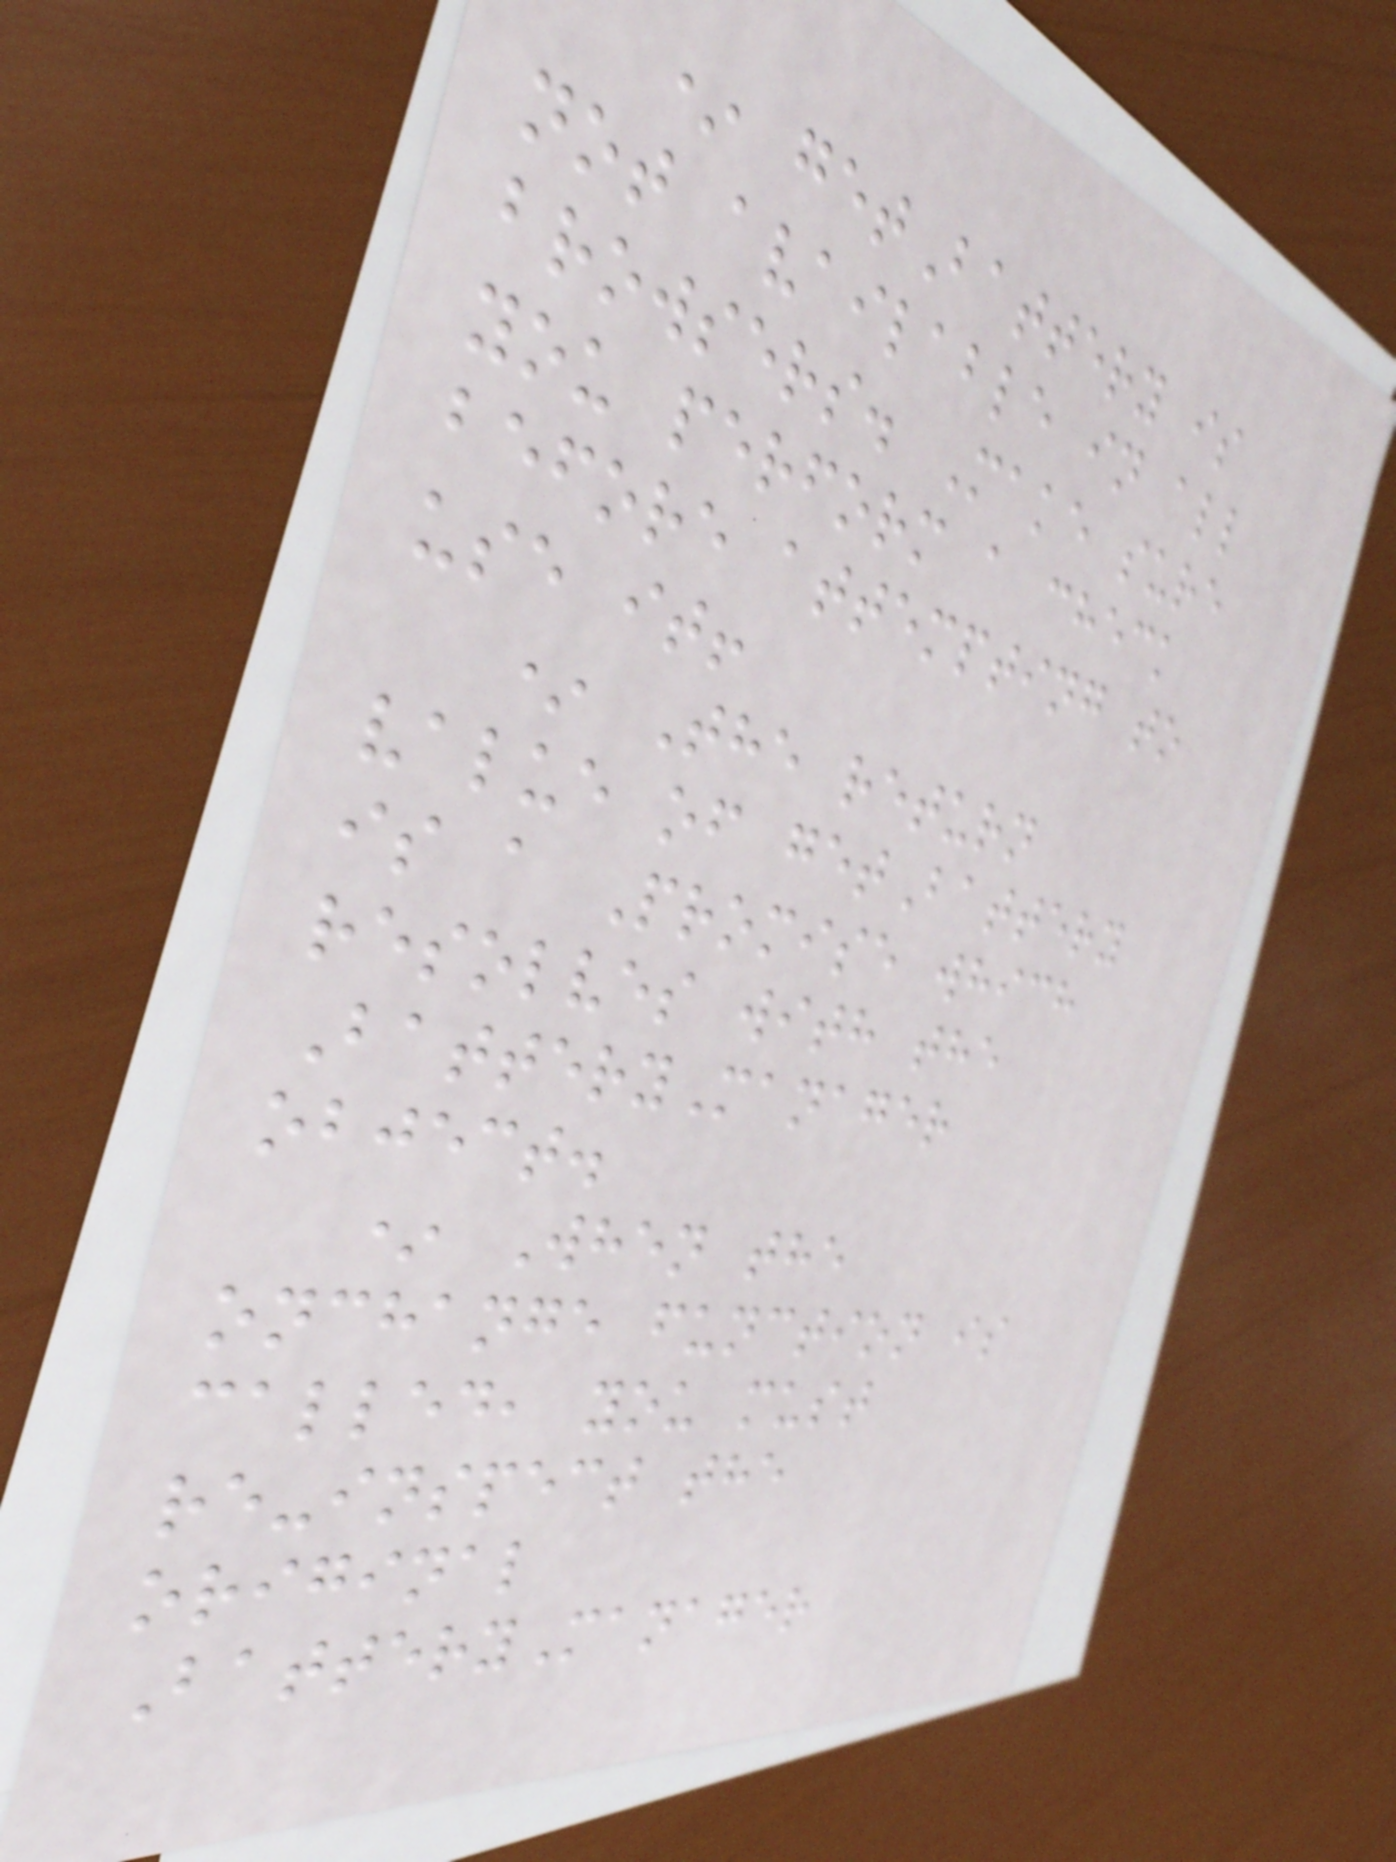* getBattery is
not available in all
browsers. Make sure
you perform a check
before attempting to
use it!
* The return
value of getBattery
is a Promise which
resolves with the
BatteryManager
object.
* When the
onchange function is
called, you must
re-inspect the
original
BatteryManager
